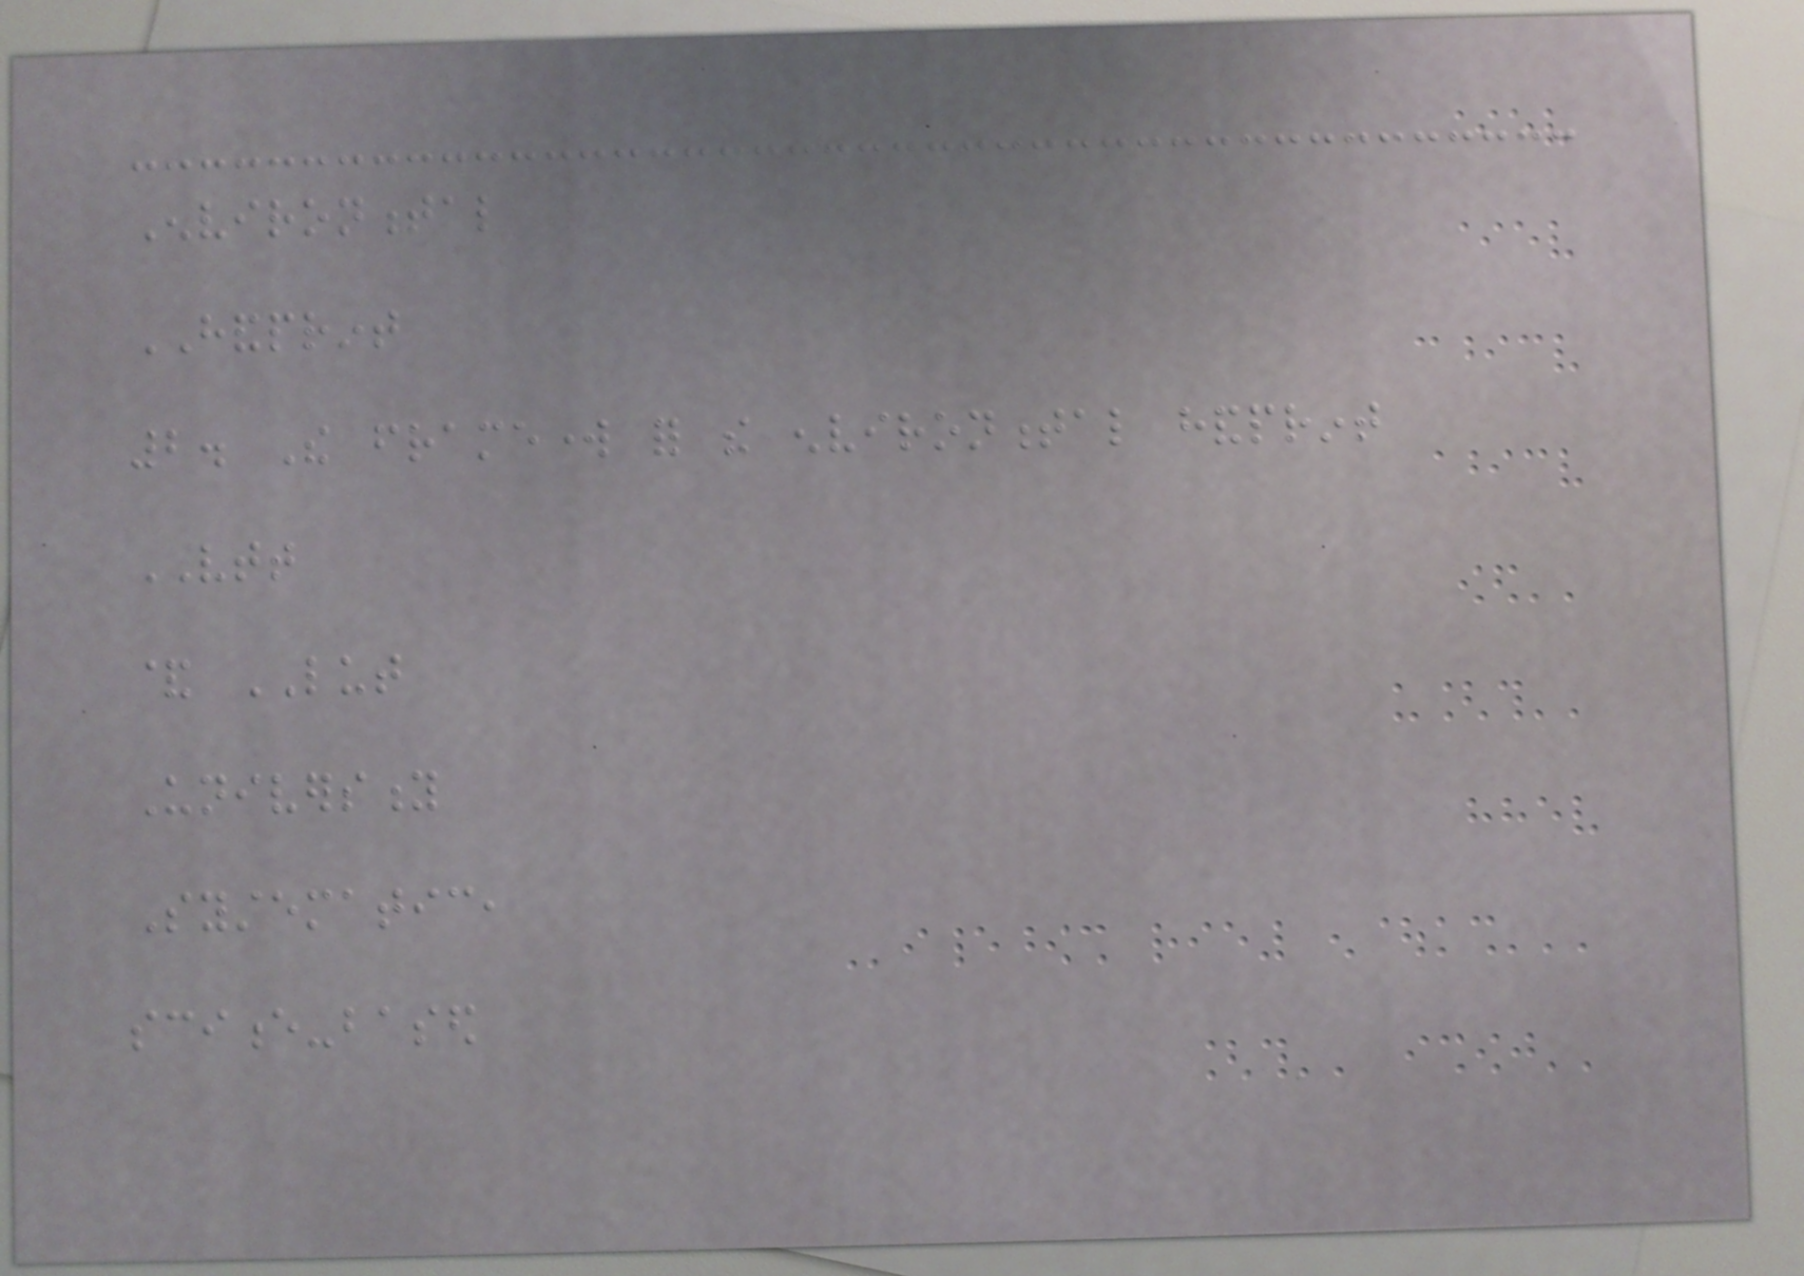Environmental
HANDPRINT
2. The framework for the environmental handprint
VTT
& LUT
University
Systematic,
science-based
